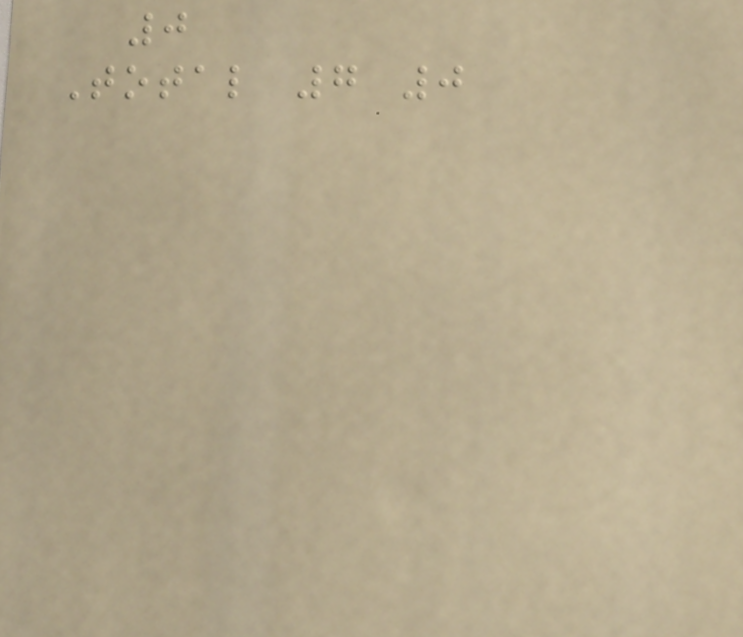0
Total 7 0
